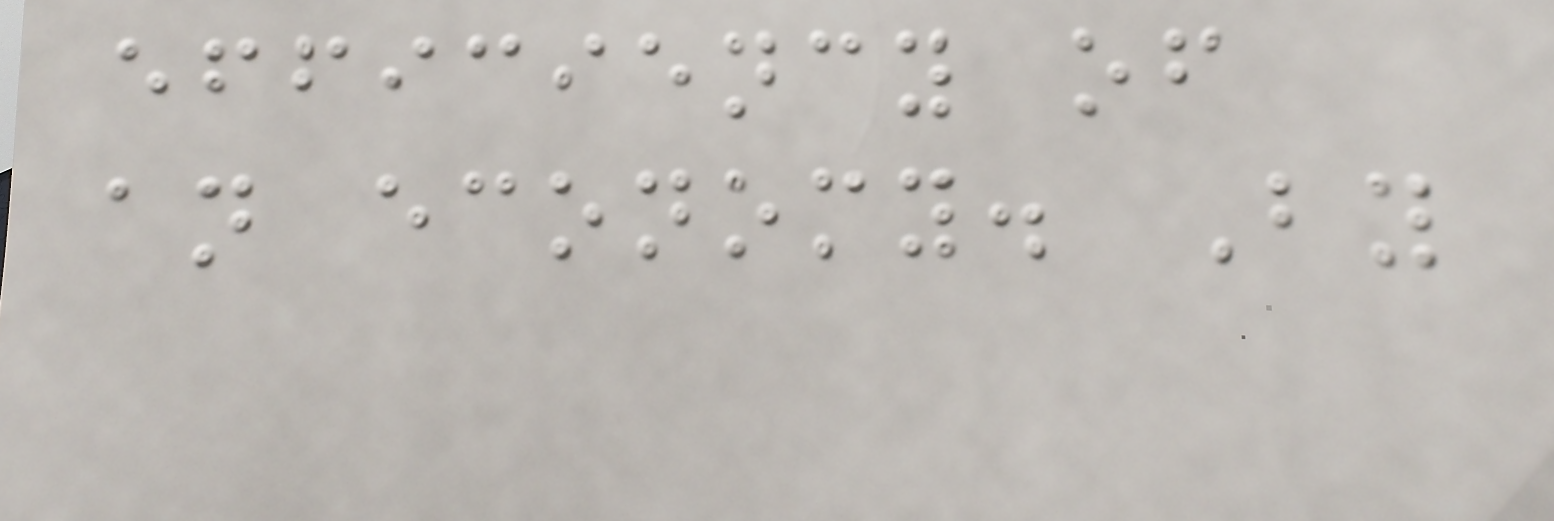efficiency of
an economy. By
